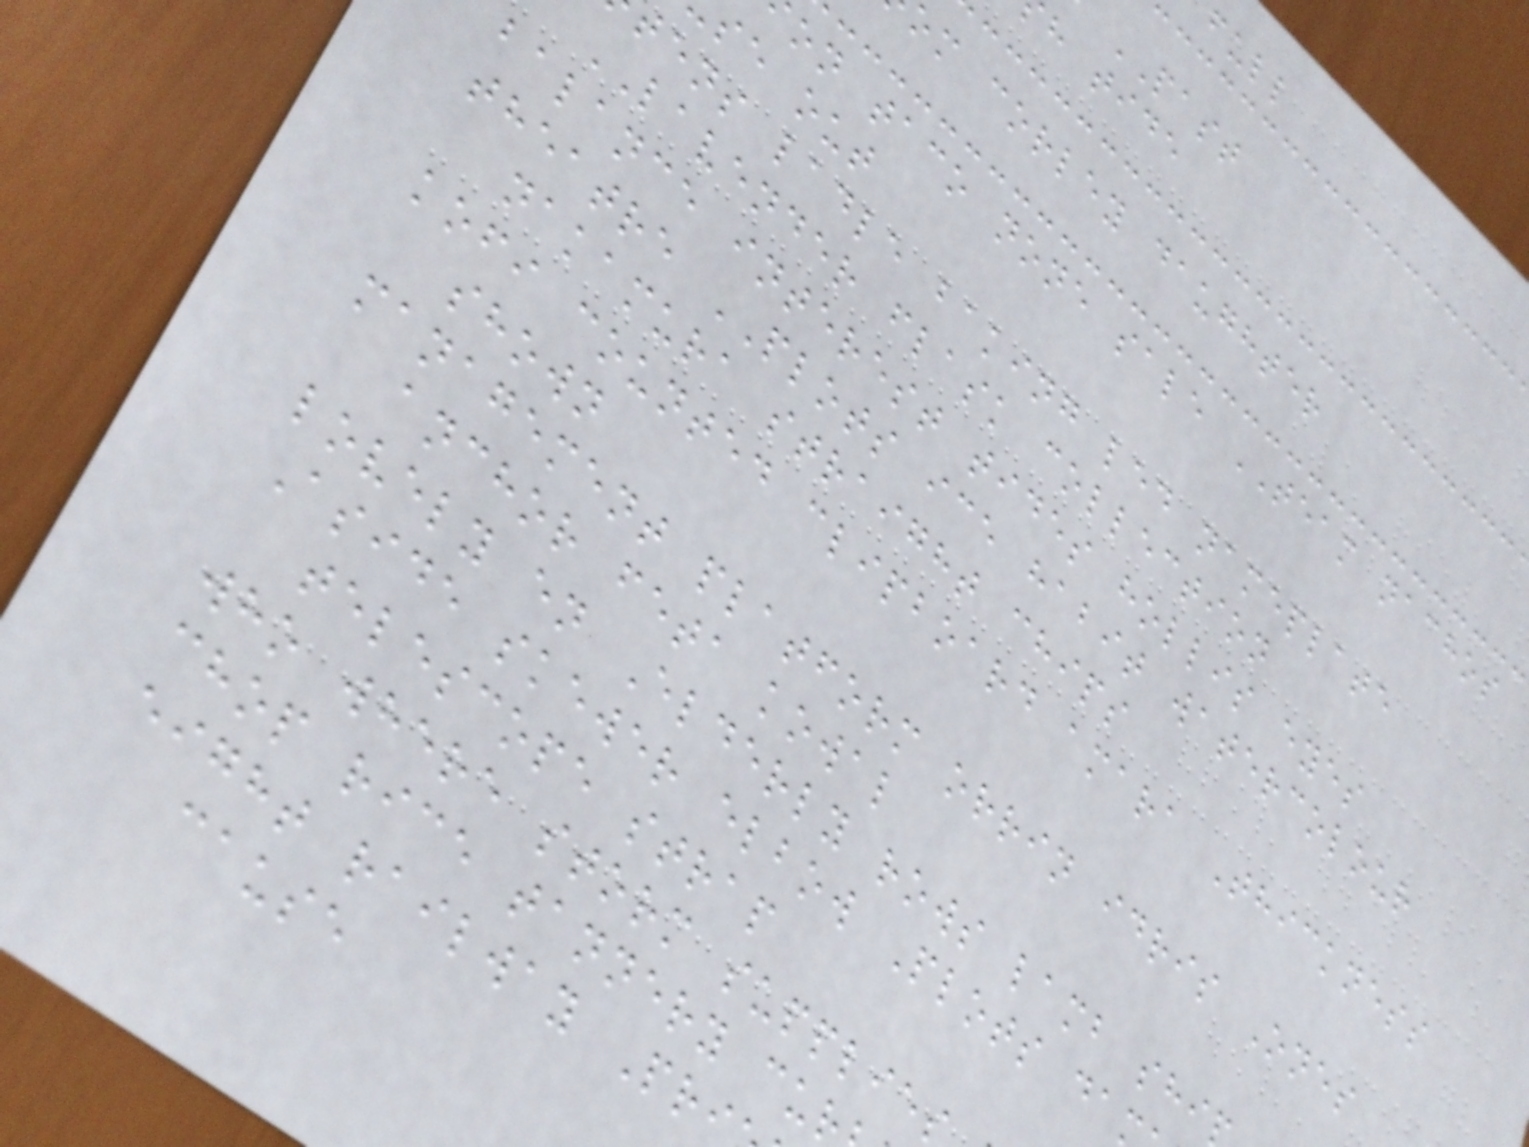PAST
h tide
om corley daughter
on taco none sale TEAM nachos
se out
tens ladle baking led nameplate
LAVENDER flask collection
balance interest tides hollis eyes
theatre PLOTS ice habit watercolour
nakamura straight chips
kofi counted clipboard amara Thickness
shown
management platform orrin idris Ones
anchor feta kowal
lovely en Elderly rows lamb shi
Aside skewer elbow Plots da
telescope strap
who where storm supplie
chop rice tannery cur
eight railway Pri
cause
